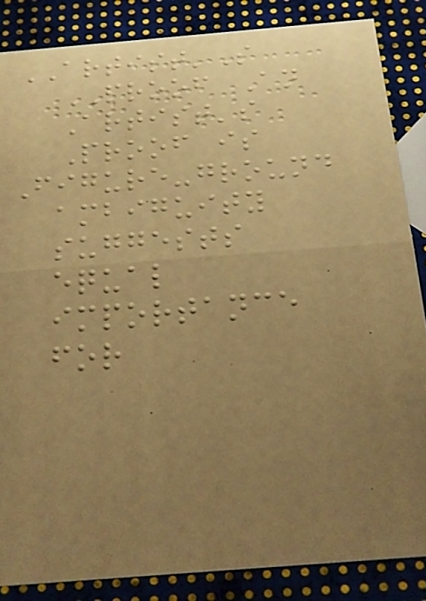ARTIST'S
PROOF An
Artist's
Proof is
Figure-ground
ambiguity
suggests
equal
importance
for
